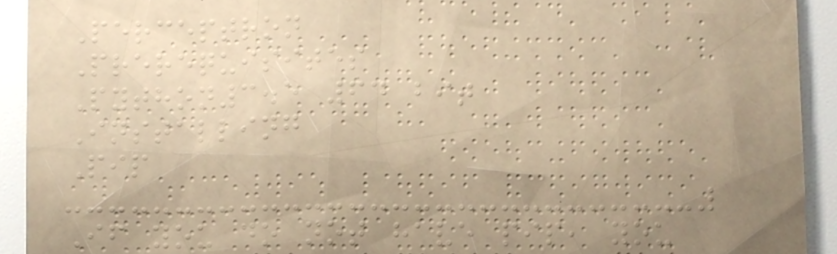Perceptron
Prerequisites
Python3.5 64 bit
Installing
Pip
If you do not have pip, you
